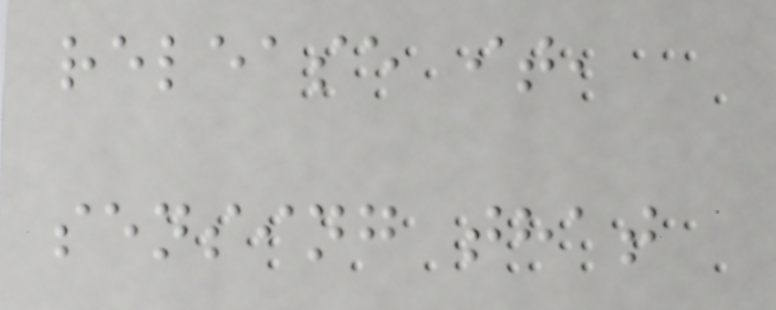release it,
sensing that
